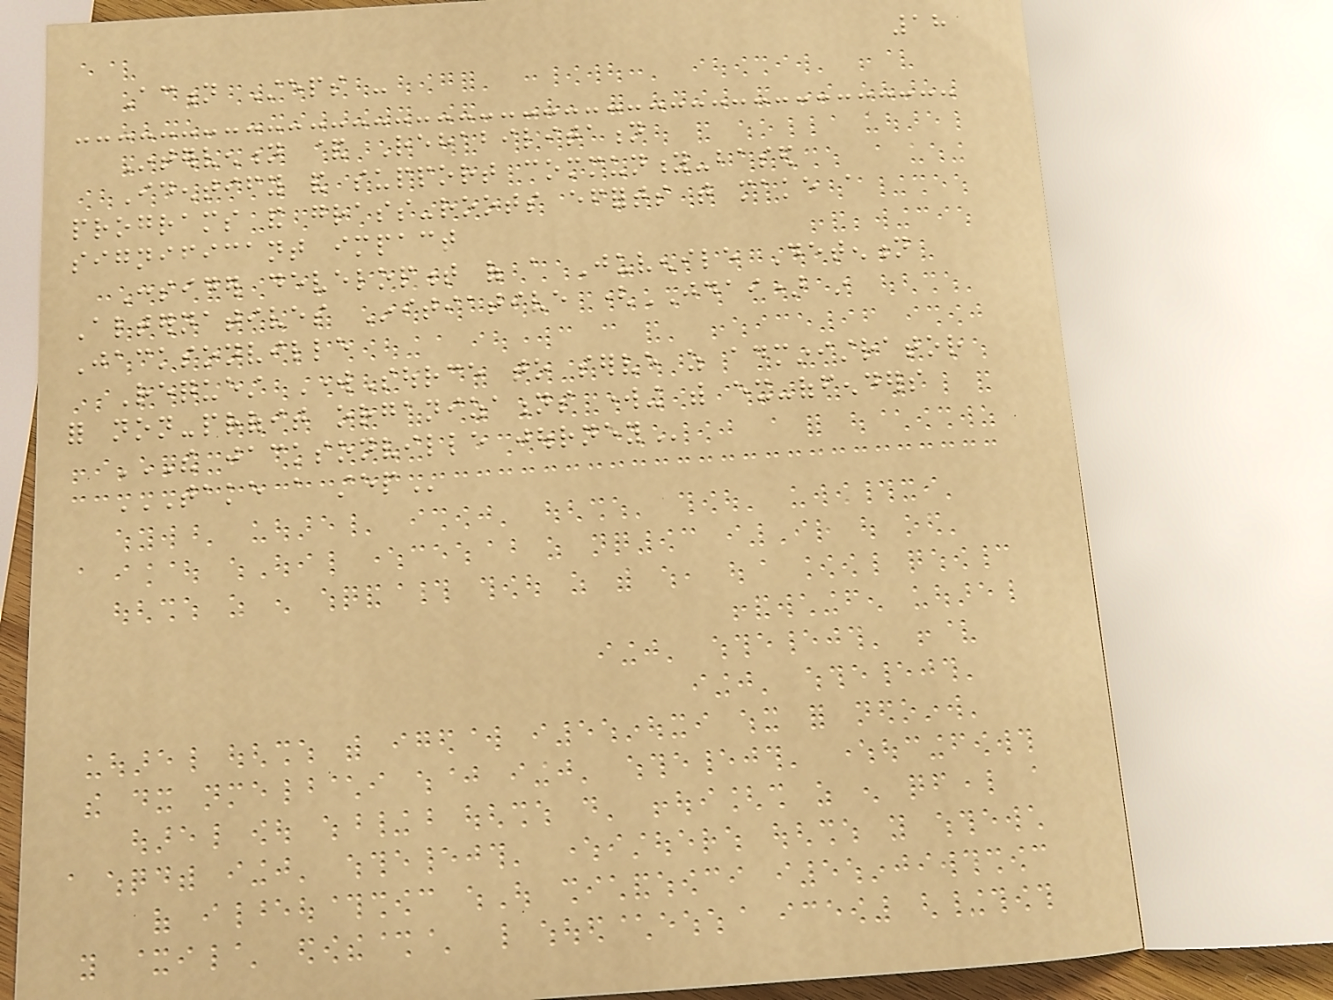18
Action Steps -
Intervention & Rehabilitation
Identify and support community-based
programs and grass-roots efforts that make a
significant impact
Consider development of a Juvenile Detention
Alternatives Initiative (JDAI) in
Jacksonville
Request WorkSource to serve as administrator
for non-profit organizations working with ex-offenders
THE JACKSONVILLE JOURNEY
TAKE A STEP
